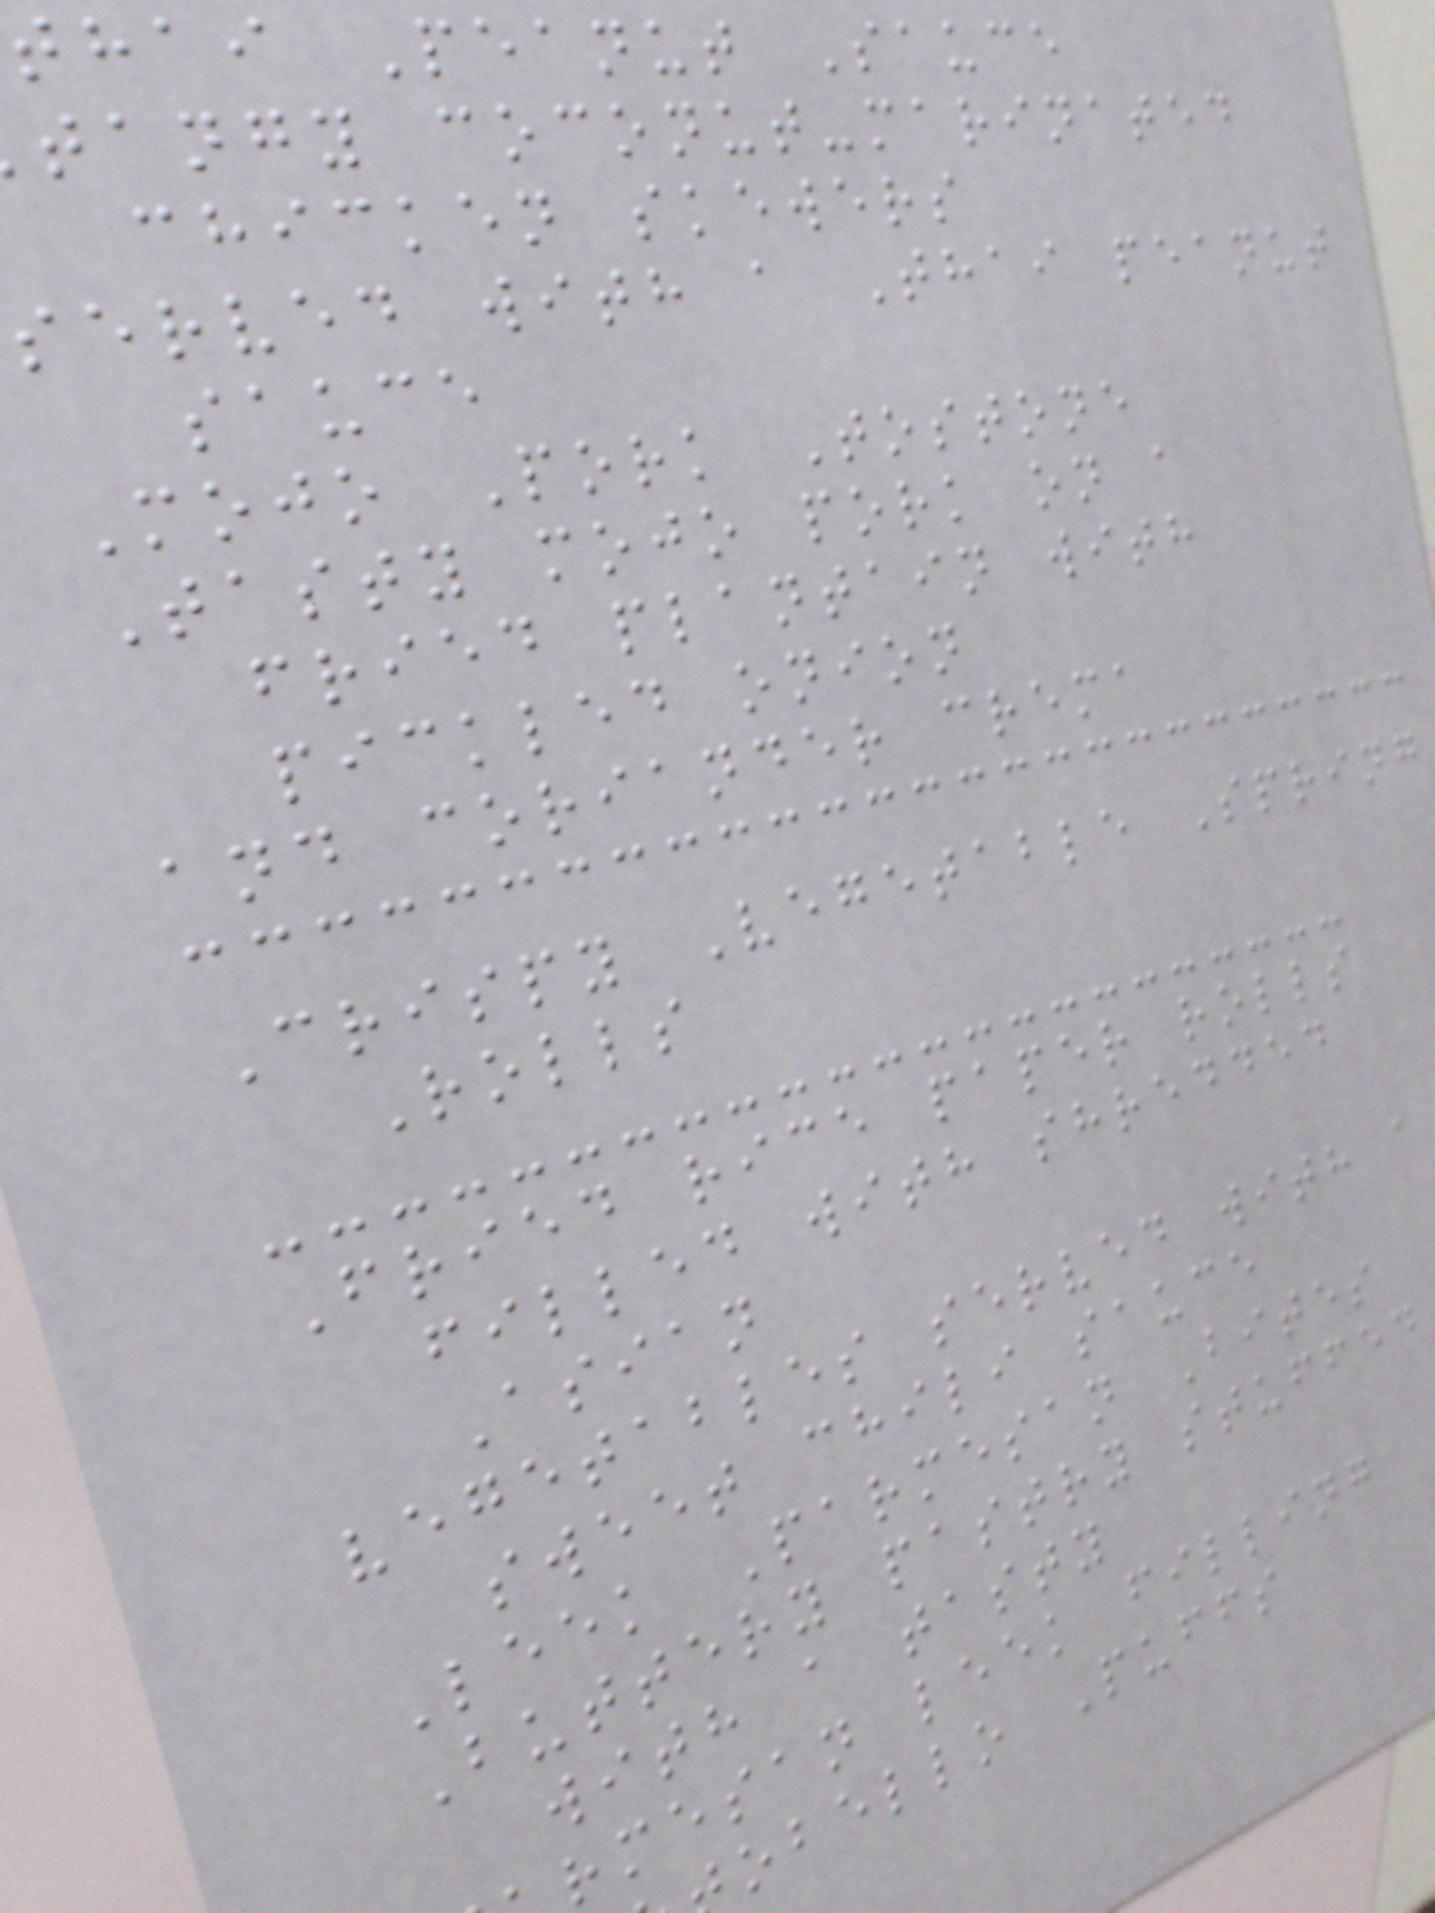thai Peanut Sauce
tangy coconut-marinated
chicken skewers
served with a Thai peanut
sauce
Mojo Pork Tostone
Tasty mojo pork on a
fried plantain with
pickled onion
and coriander crema
Crispy Vegetable Spring
Rolls
Fried rice paper rolls
filled with shredded
Asian
vegetables served with a
sweet chili sauce
Leek Parmesan Bites
Buttery pastry stuffed
with a tasty
rmesan leek filling
obello Puffs
